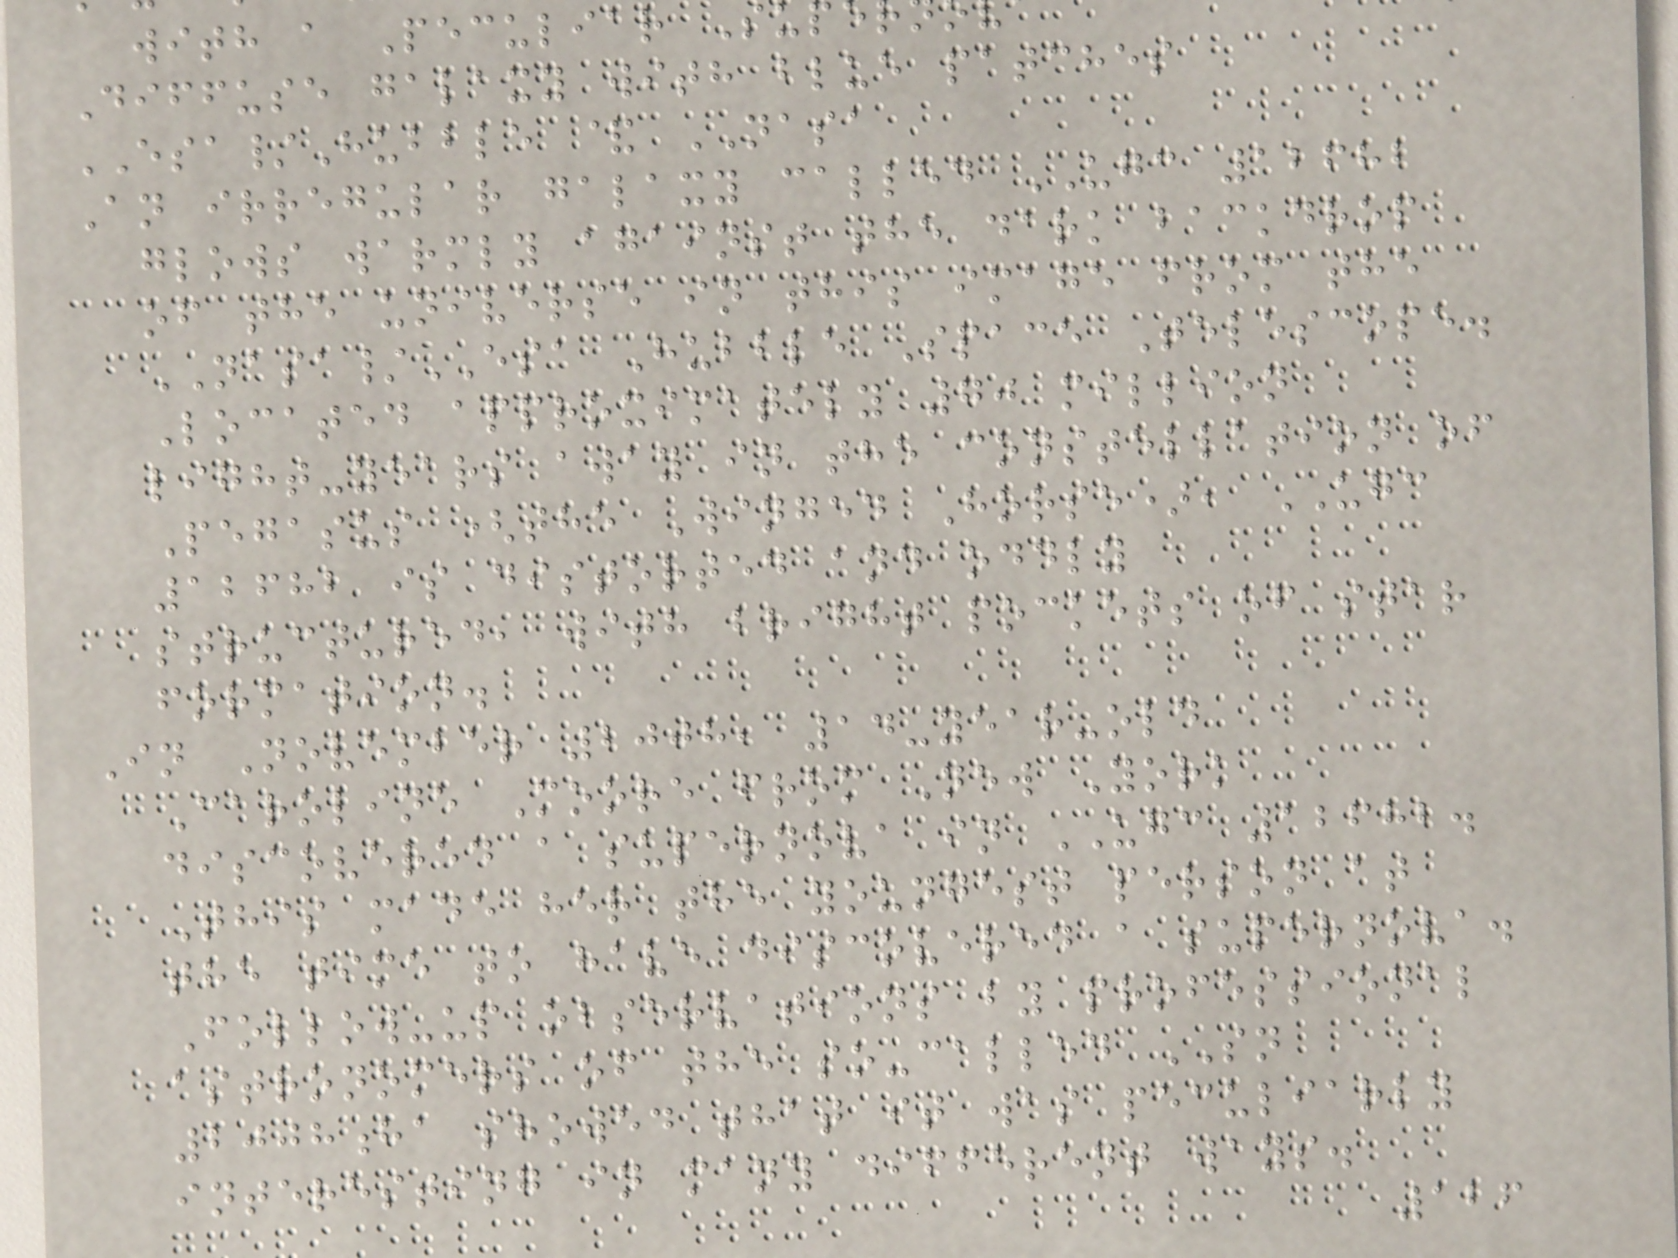with a Peculiar Su
Diffuse galaxy with blue patches
ESA/Hubble & NASA
An irregular galaxy called UGC 12682
glows warmly against the dark backdrop
of the universe in this image from the
NASA/ESA Hubble Space Telescope.
Located approximately 70 million
light-years away in the constellation of
Pegasus (the Winged Horse), UGC
12682 is distorted and oddly
structured, with bright pockets of star
formation.
In November 2008, 14-year-old
Caroline Moore from New York
discovered a supernova in UGC 12682.
This made her the youngest person at
the time to have discovered a supernova.
Follow-up observations by professional
astronomers of the so-called SN
2008ha showed that it was peculiarly
interesting in many different ways.
126
